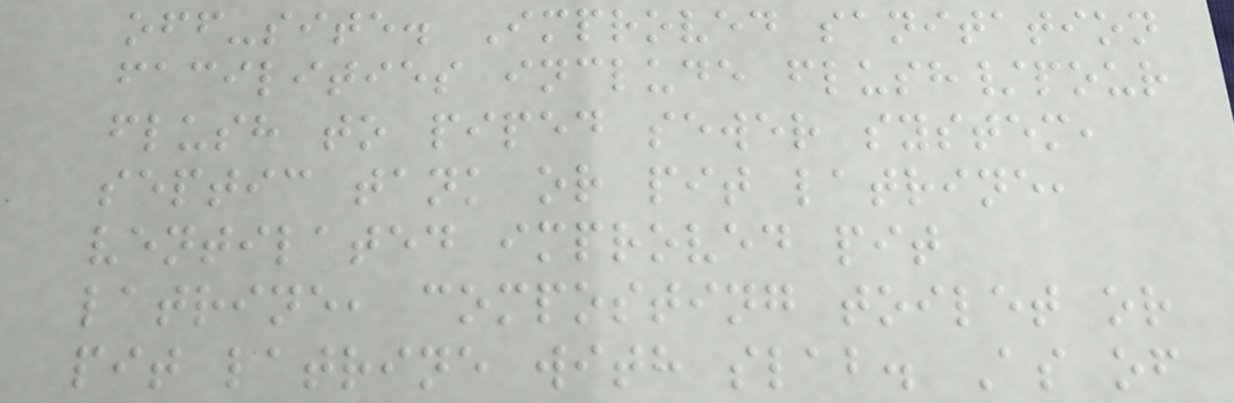off-site. Improved sanitation
facilities include flush/pour
flush to piped sewer system,
septic tank or pit latrine,
ventilated improved pit
latrine, composting toilet or
pit latrine with slab. As of
